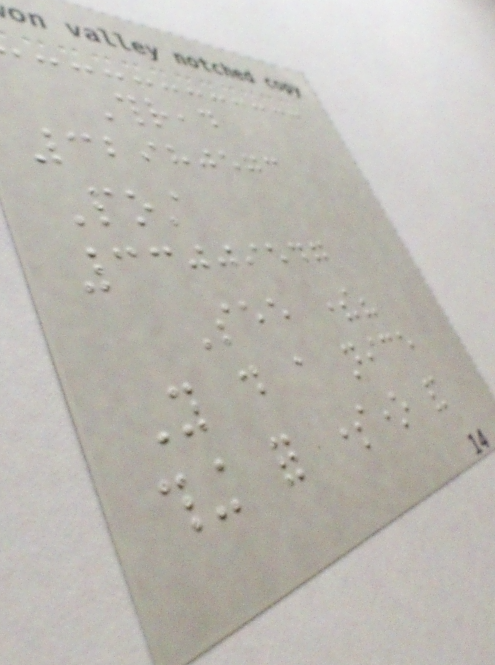Thread
32980573
Post
33009547
See there?
You do a nice
thing for someone and
